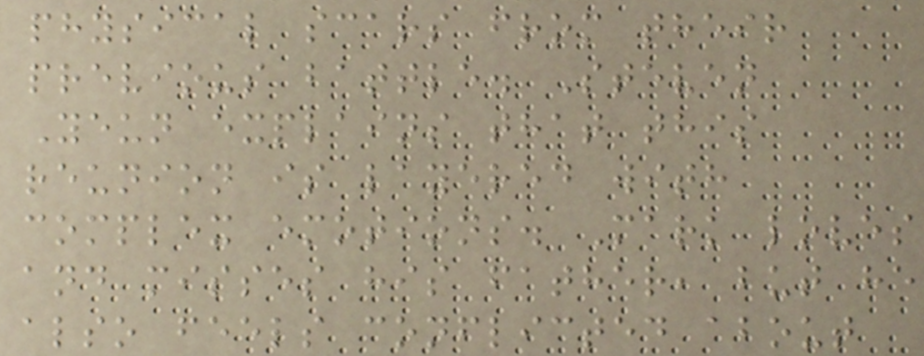physical scars from their
previous battle. Steven
Yeun explains that this
reunion is layered with
complex emotions. Mark loves
and misses his father, but he
also feels conflicted about
